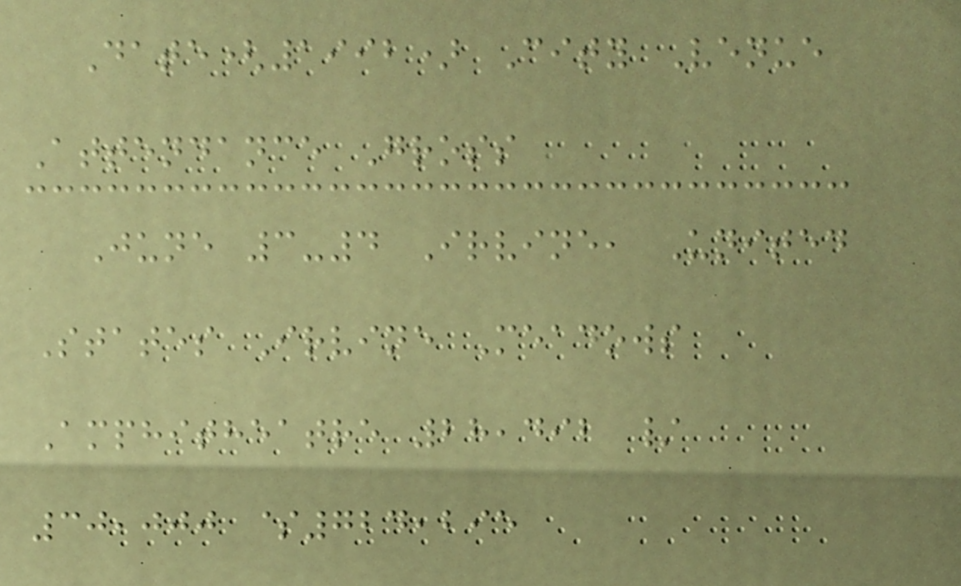Date(1992) City Venue
Attendance Gross
June 3-4 Irvine, United
States Irvine Meadows
Amphitheatre 28,492 /
30,000 $724,295
